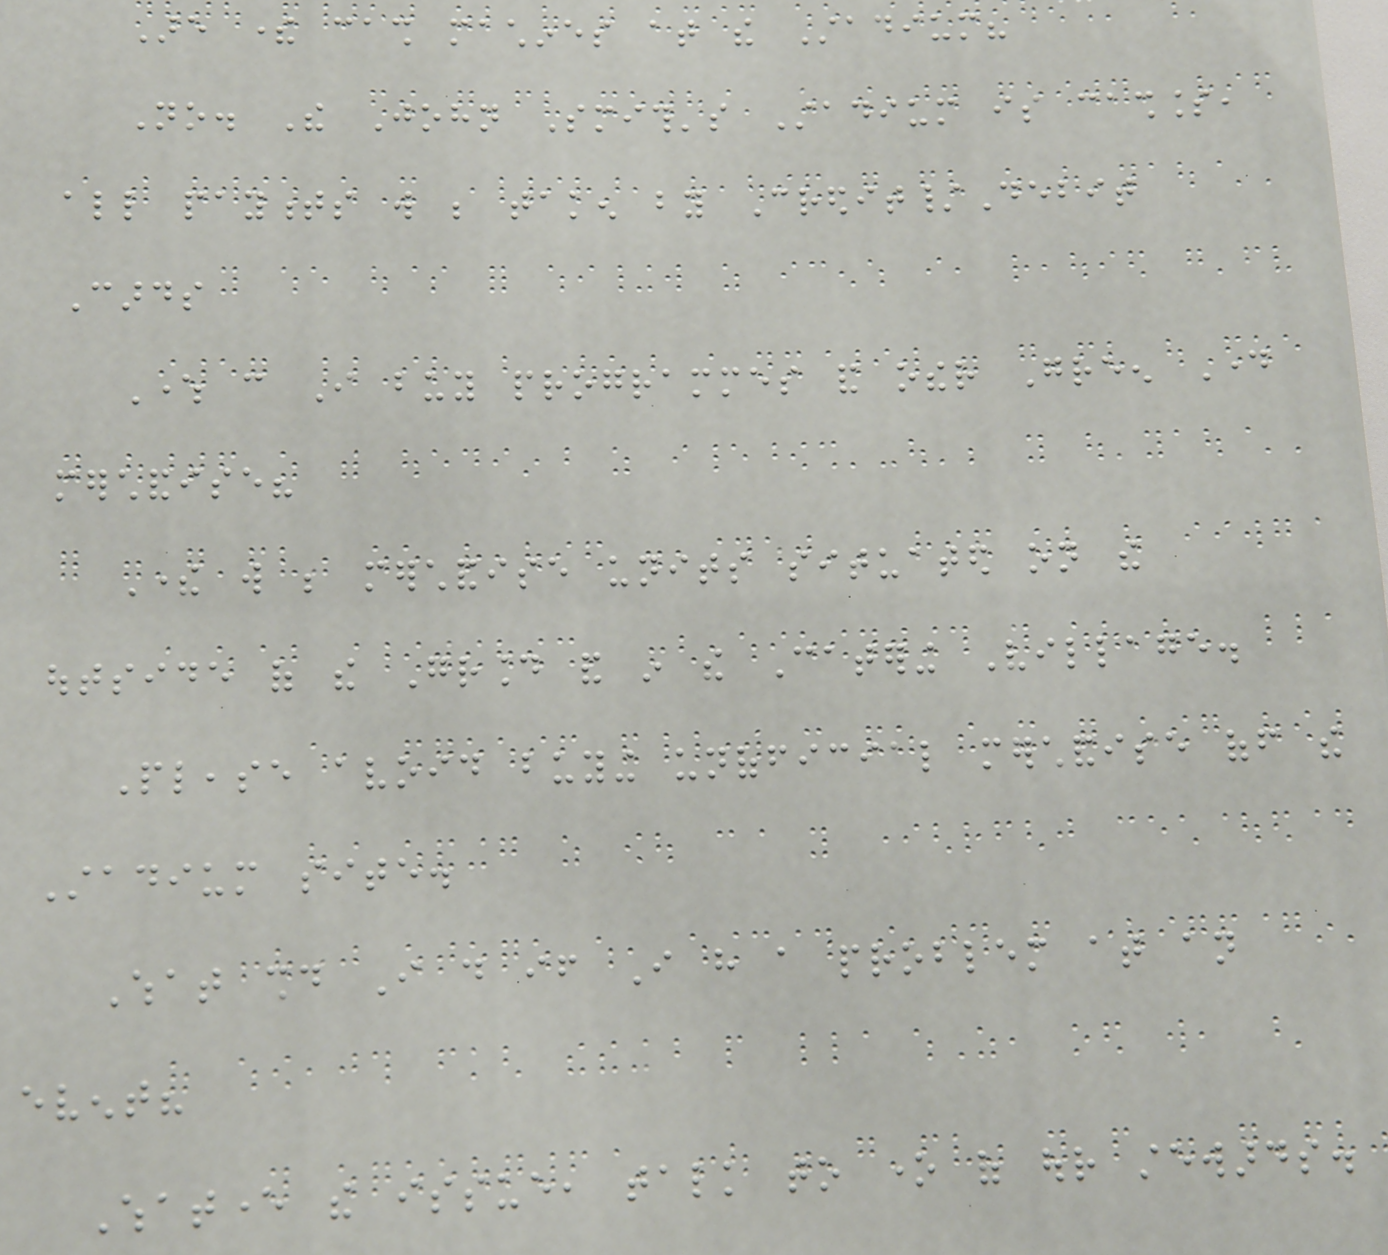Are there cash machines at the Stadium?
No. The John Smith's Stadium is cashless,
all payments will be taken by Credit/Debit
Cards
Where can I buy programmes and other Green Day
merchandise?
There will be merchandise units situated on the
outside of the Ground and in the Catering Village.
Please avoid buying unofficial merchandise off the
Stadium site.
What should I do if I have a problem at an
event?
Whatever the issue, talk to one of our stewards.
